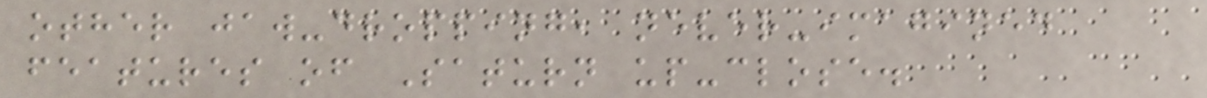other jaw-dropping, never-imagined
features of Saturn up-close.
